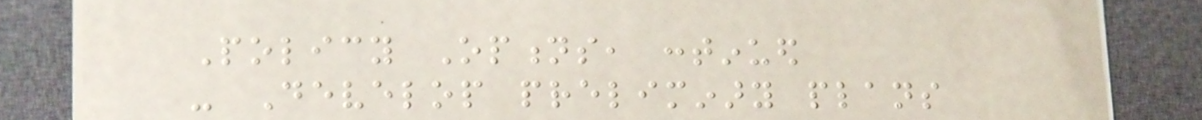Policy Options, continued
- Develop preliminary plans
